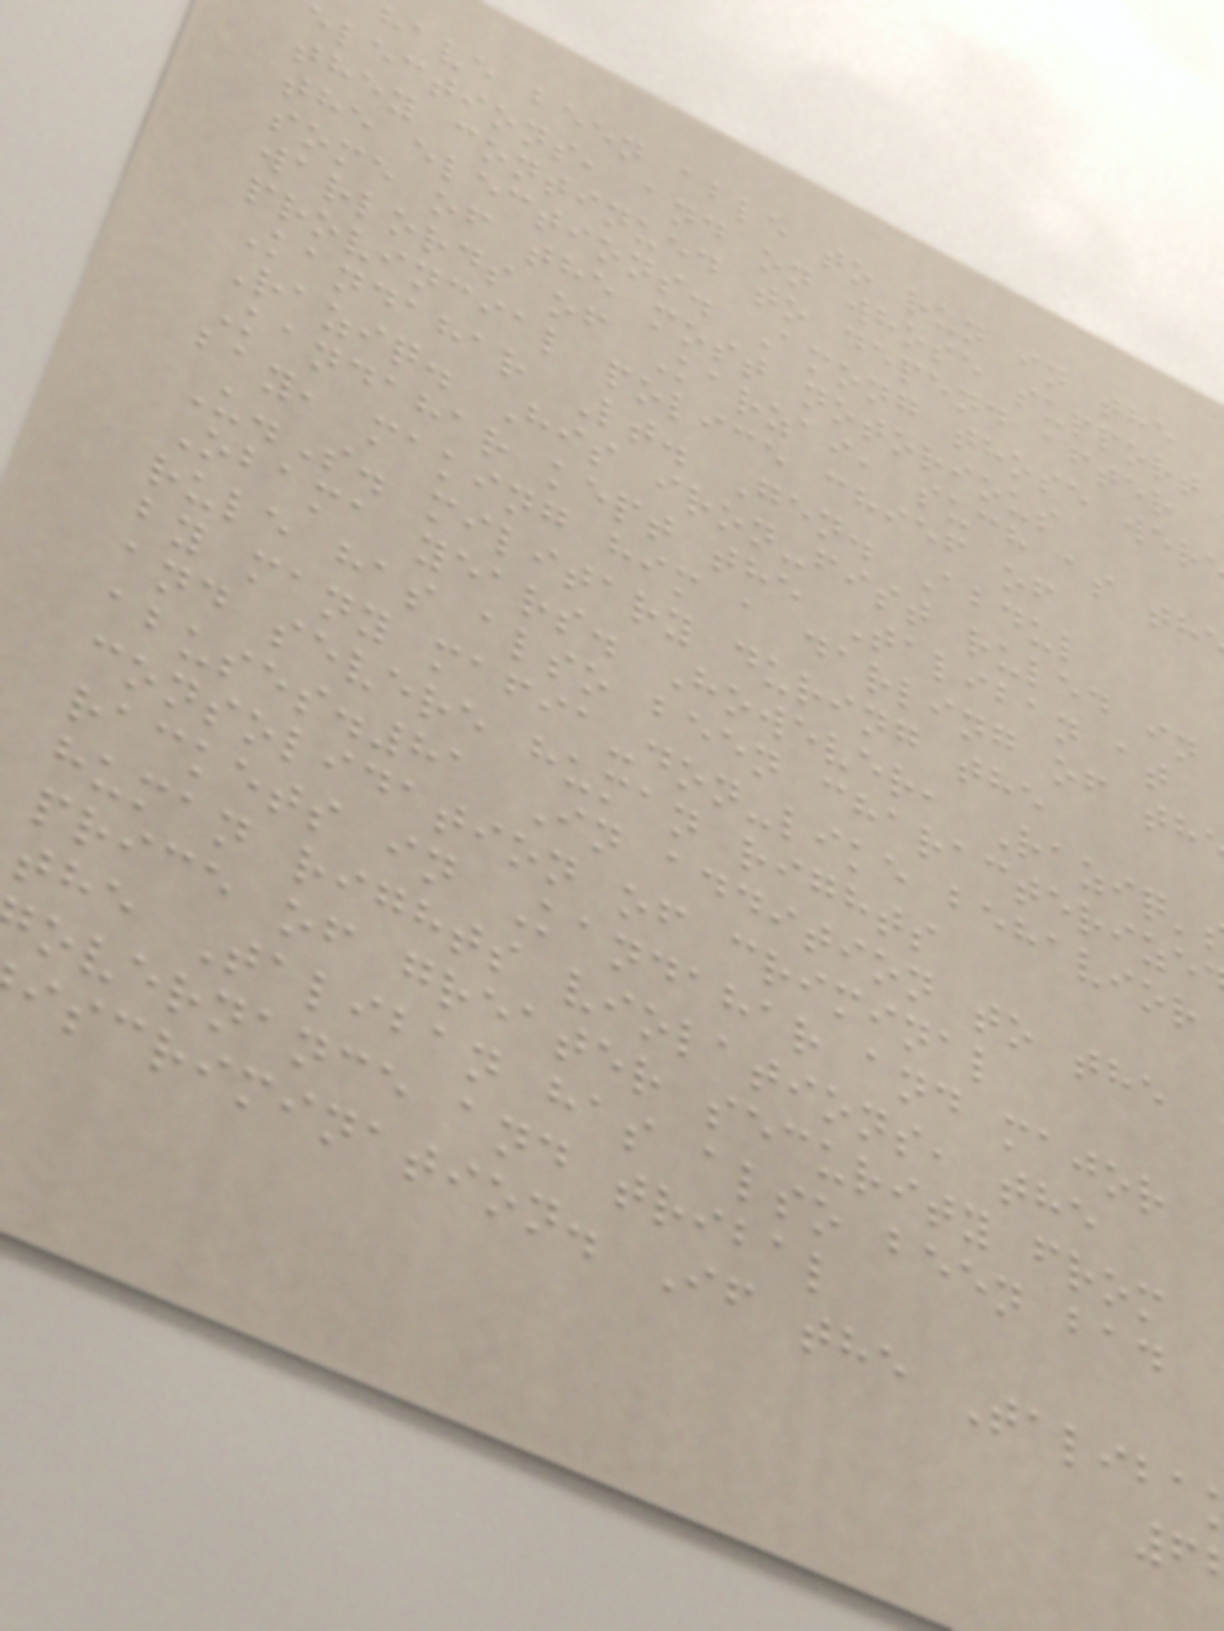have been able to run in the
elections, and on whose support
they continued to depend after
the elections. Among those wer
some of the most notorious
warlords of Karzai, such as th
provincial police chief of
Kandahar Lt. Gen. Abdul
Raziq. His iron-fist ruled in
Kandahar kept the Taliban at
bay, making him a darling of th
U.S. military during the
Obama years. However, Raziq'
rule has also been characterize
by many mafia-don-like behavior
and severe human rights
abuses.81 In addition to the
consolidation of criminal
rackets in Kandahar and major
human rights violations, the
price of greater security from
the Taliban has also been bad
overnance and tribal
iscrimination. If the Taliba
